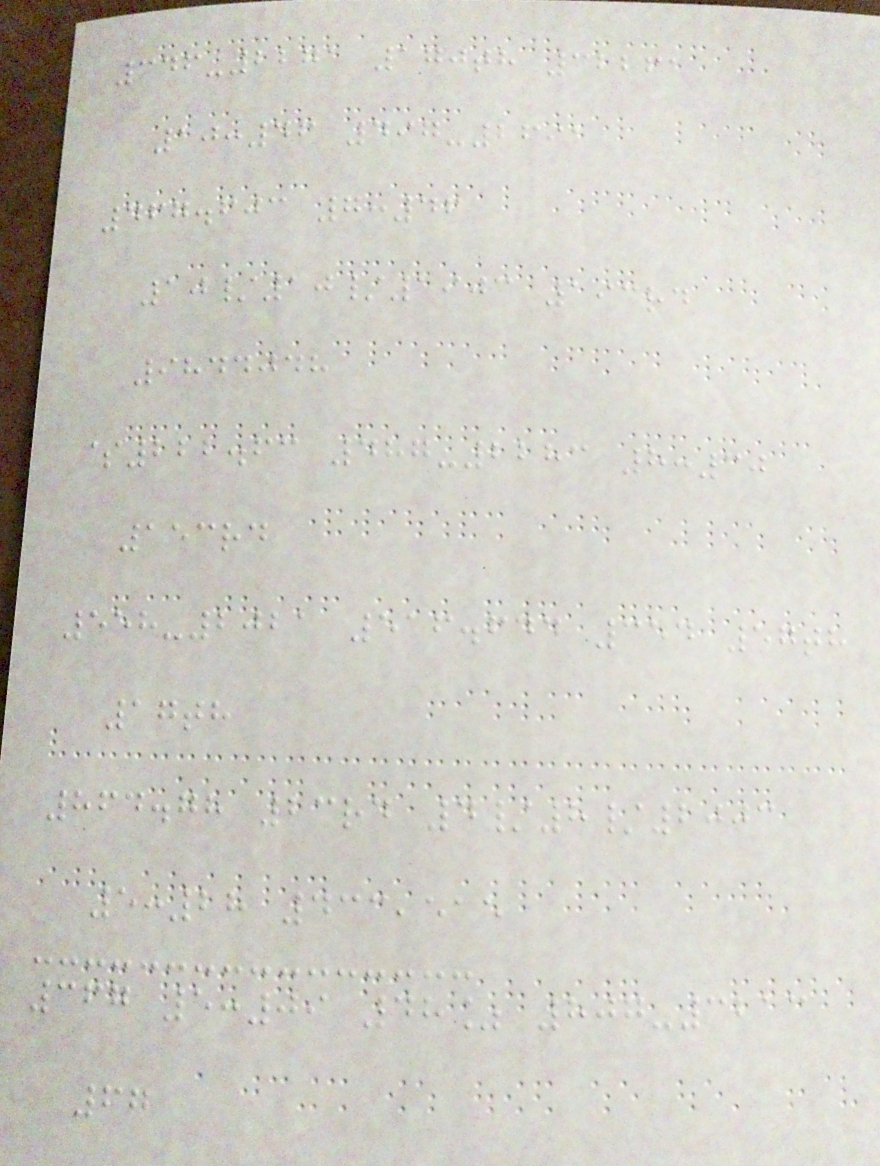346-2271 170th 32261
10:46 497-2691
467.603 7:46
10/10/1903 193rd
9844048
$222.63 487-2283 8:30
153rd
558-2021 516.644 354 57th
17th
864.78 23rd 4/8/2003
5:28 433,515
367 5:09 48% 807-3213
67
